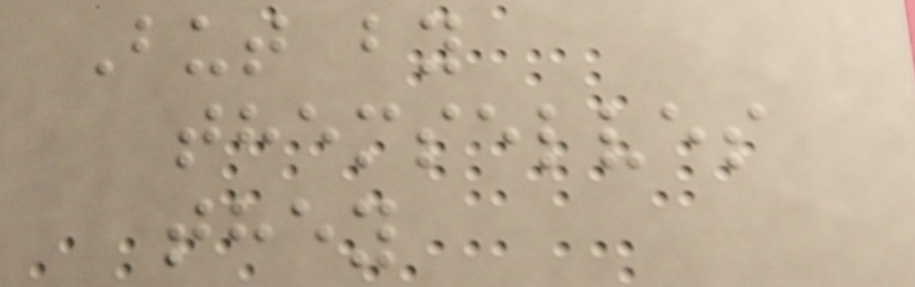But by
themselves
they
